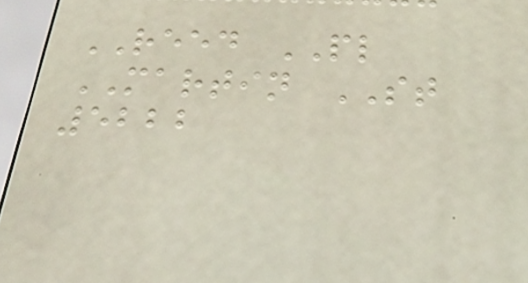REED PL
MARTIN ST
5222
